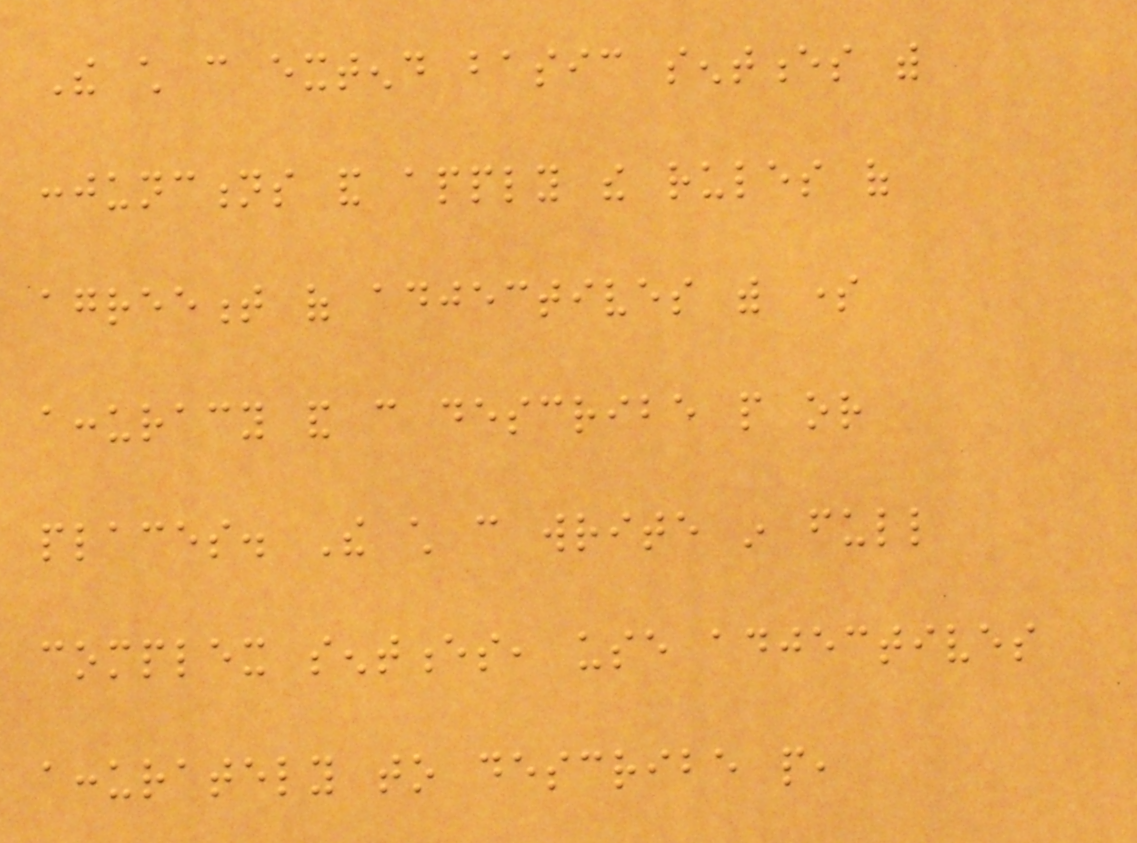The child can extend basic sentences with
conjunctions and apply the rules of
agreement of adjectives with some
accuracy and can describe people or
places. The child can write in full
complex sentences, use adjectives
accurately to describe people,
